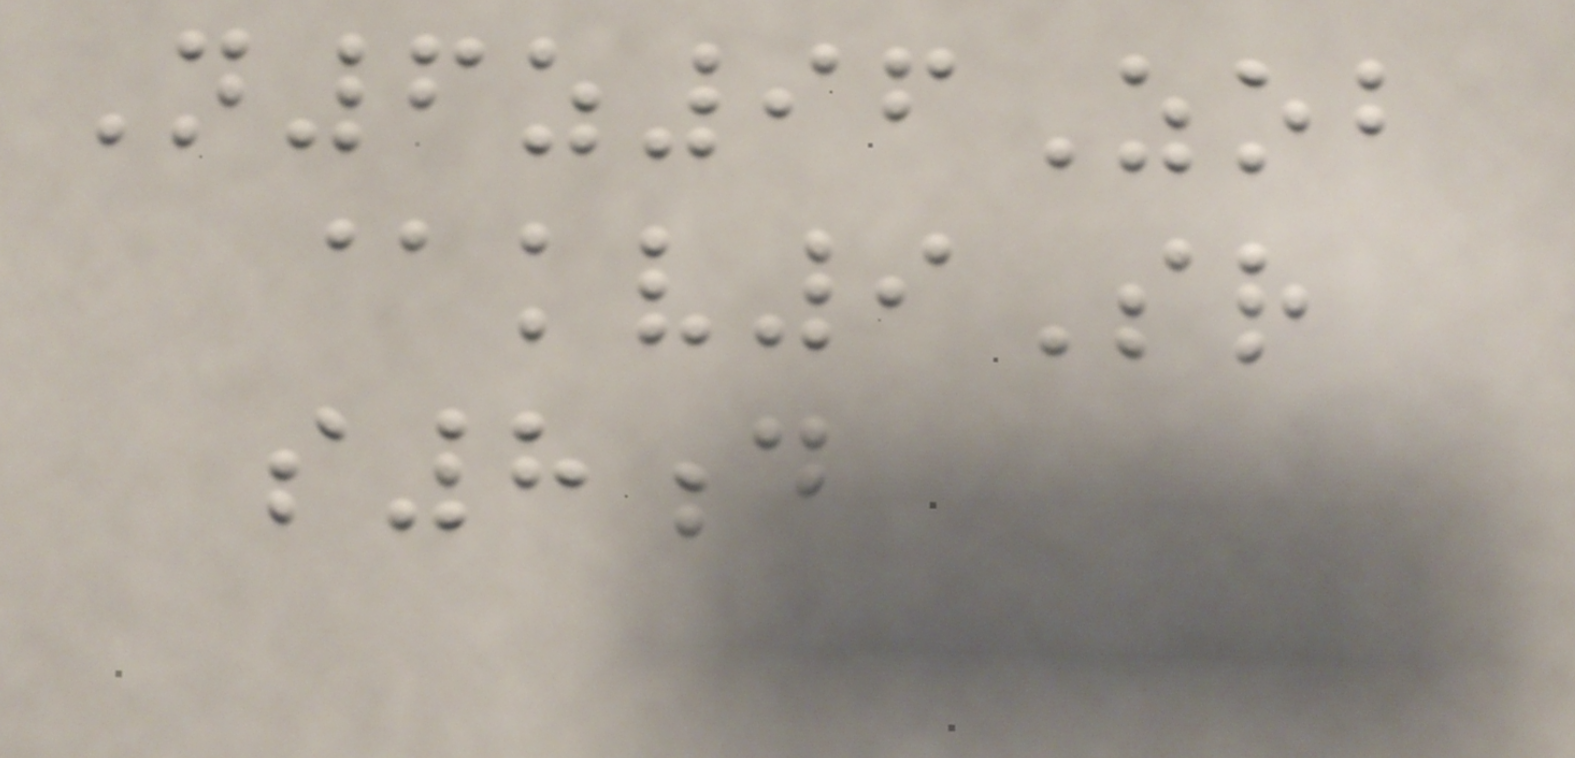N6z96Zob
@kv9Sr
s8d
